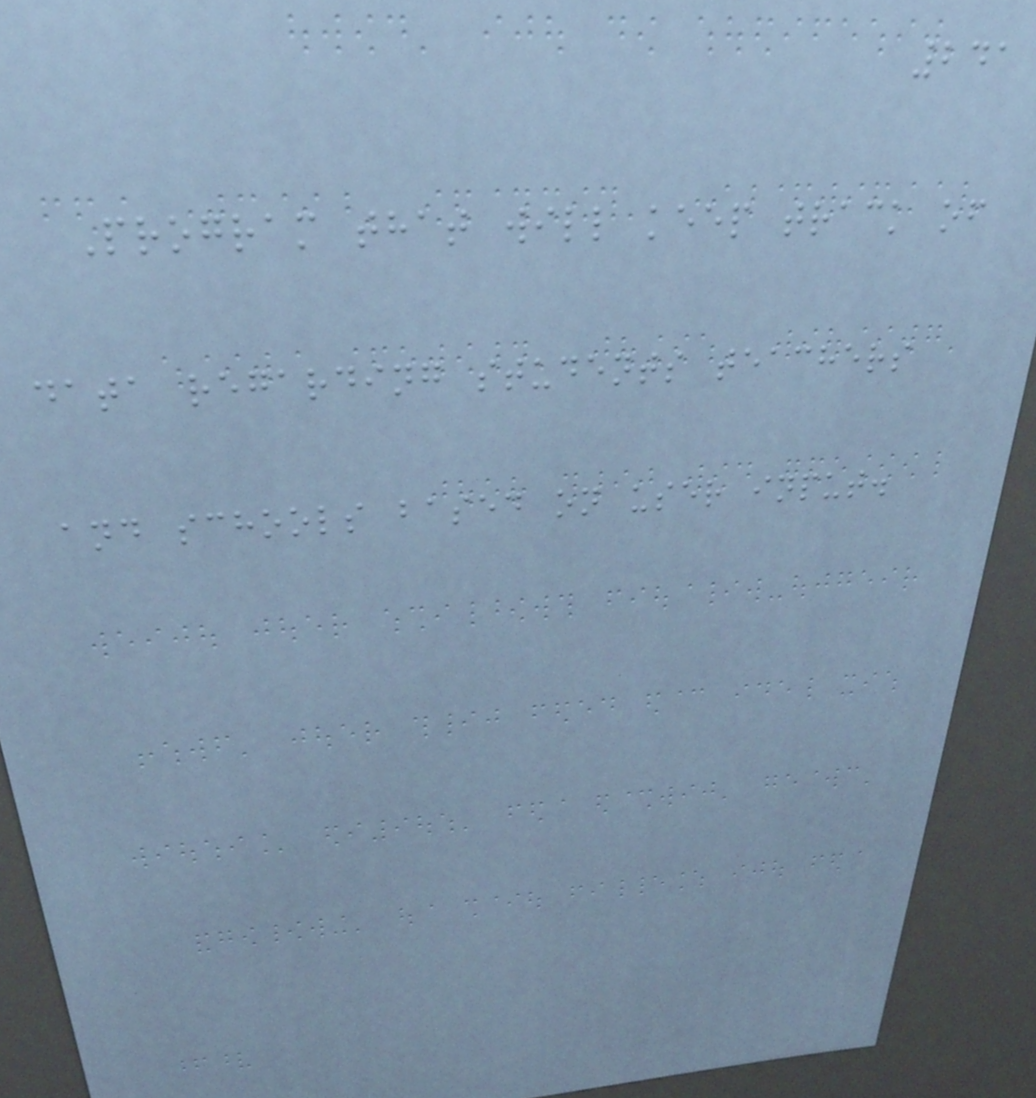241
Program that will keep track of
data regarding students teachers
and schools based on user input.
